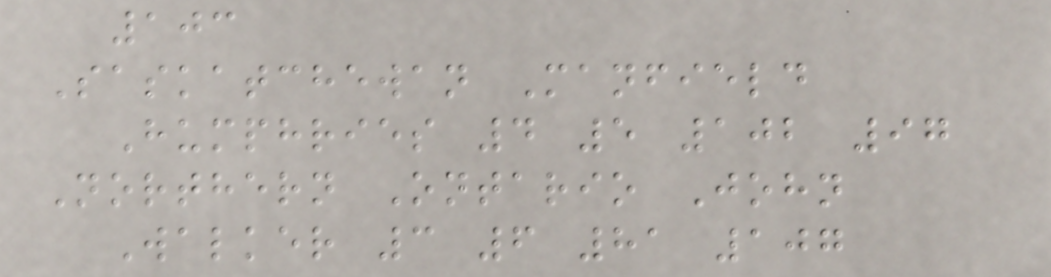103
Saskatchewan Manfield
Humphries 4 5 102 97
Northern Ontario John
Walker 3 6 81 107
